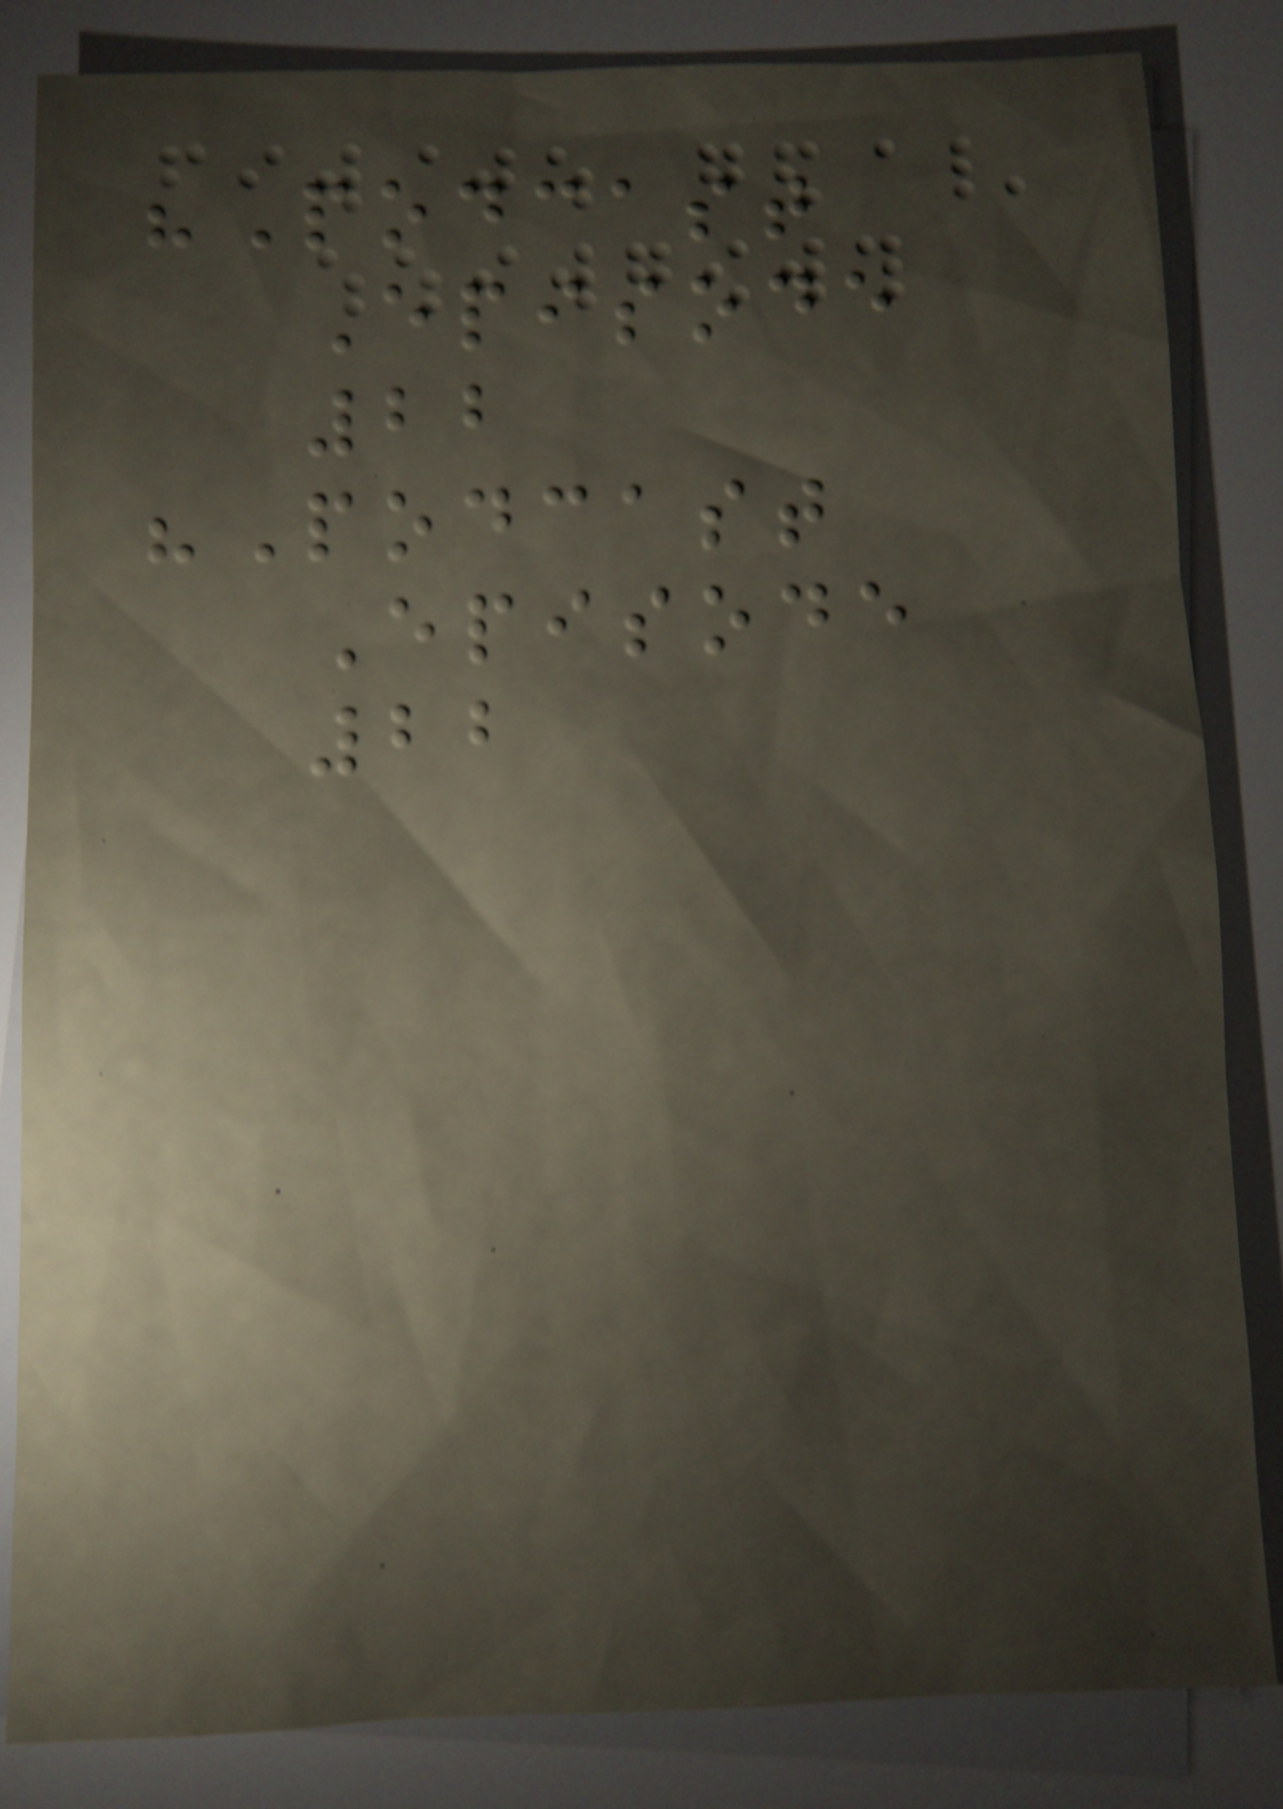"Podcast
Episode
22
"Podcast
Episode
22
